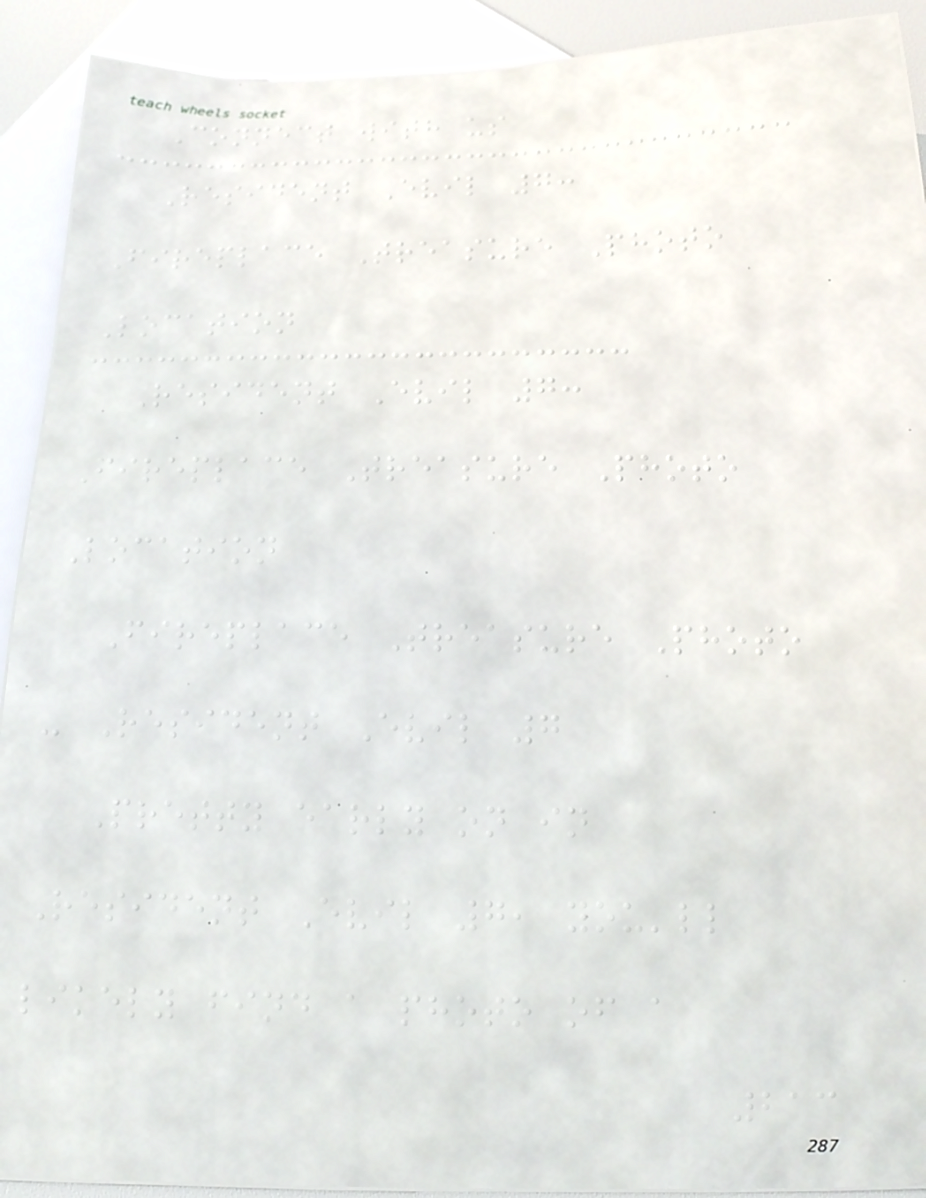Connect with us
Resident Evil 7:
Fireplace Treasure Photo
Location
Resident Evil 7:
Fireplace Treasure Photo
Location
Fireplace Treasure Photo
- Resident Evil 7
Pretty early on in
Resident Evil 7, you'll
likely find a photo of a
213
